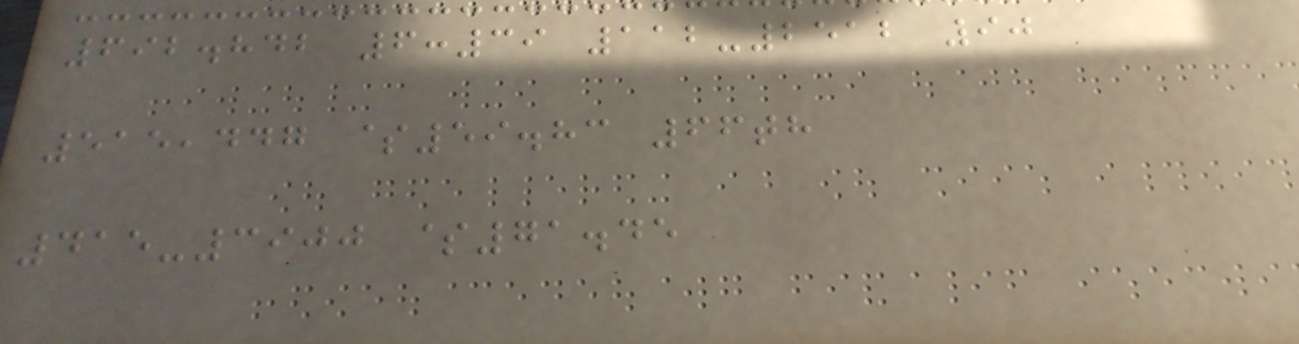692.842 6:39 112-2512 90
515,447 $59.83 66th
415-3900 $71.45
